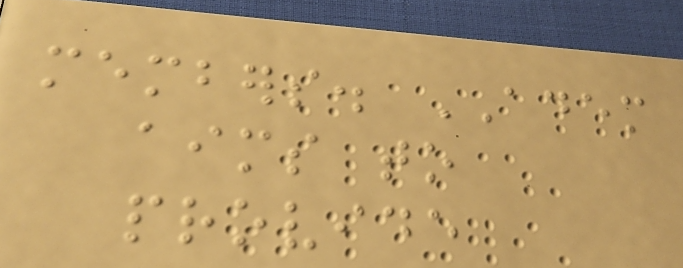members. ADEM
aims to
provide
